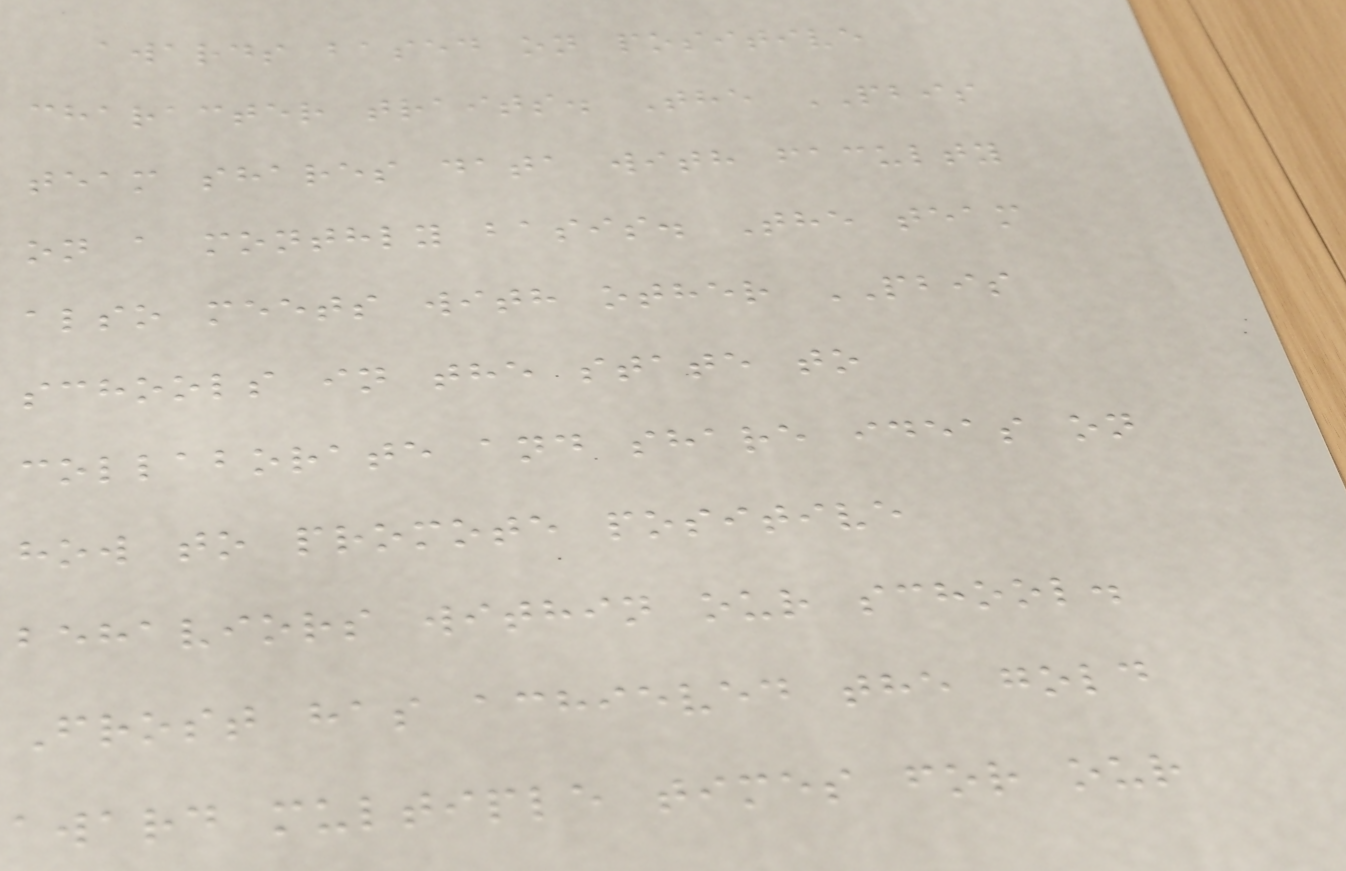awards based on positive
character traits. The PBIS
team shares data with faculty
on a monthly basis. The team
also meets with other PBIS
schools in the state to
collaborate and share ideas on
how to promote positive
behaviors within our school.
Frost has achieved the gold
award multiple times for our
